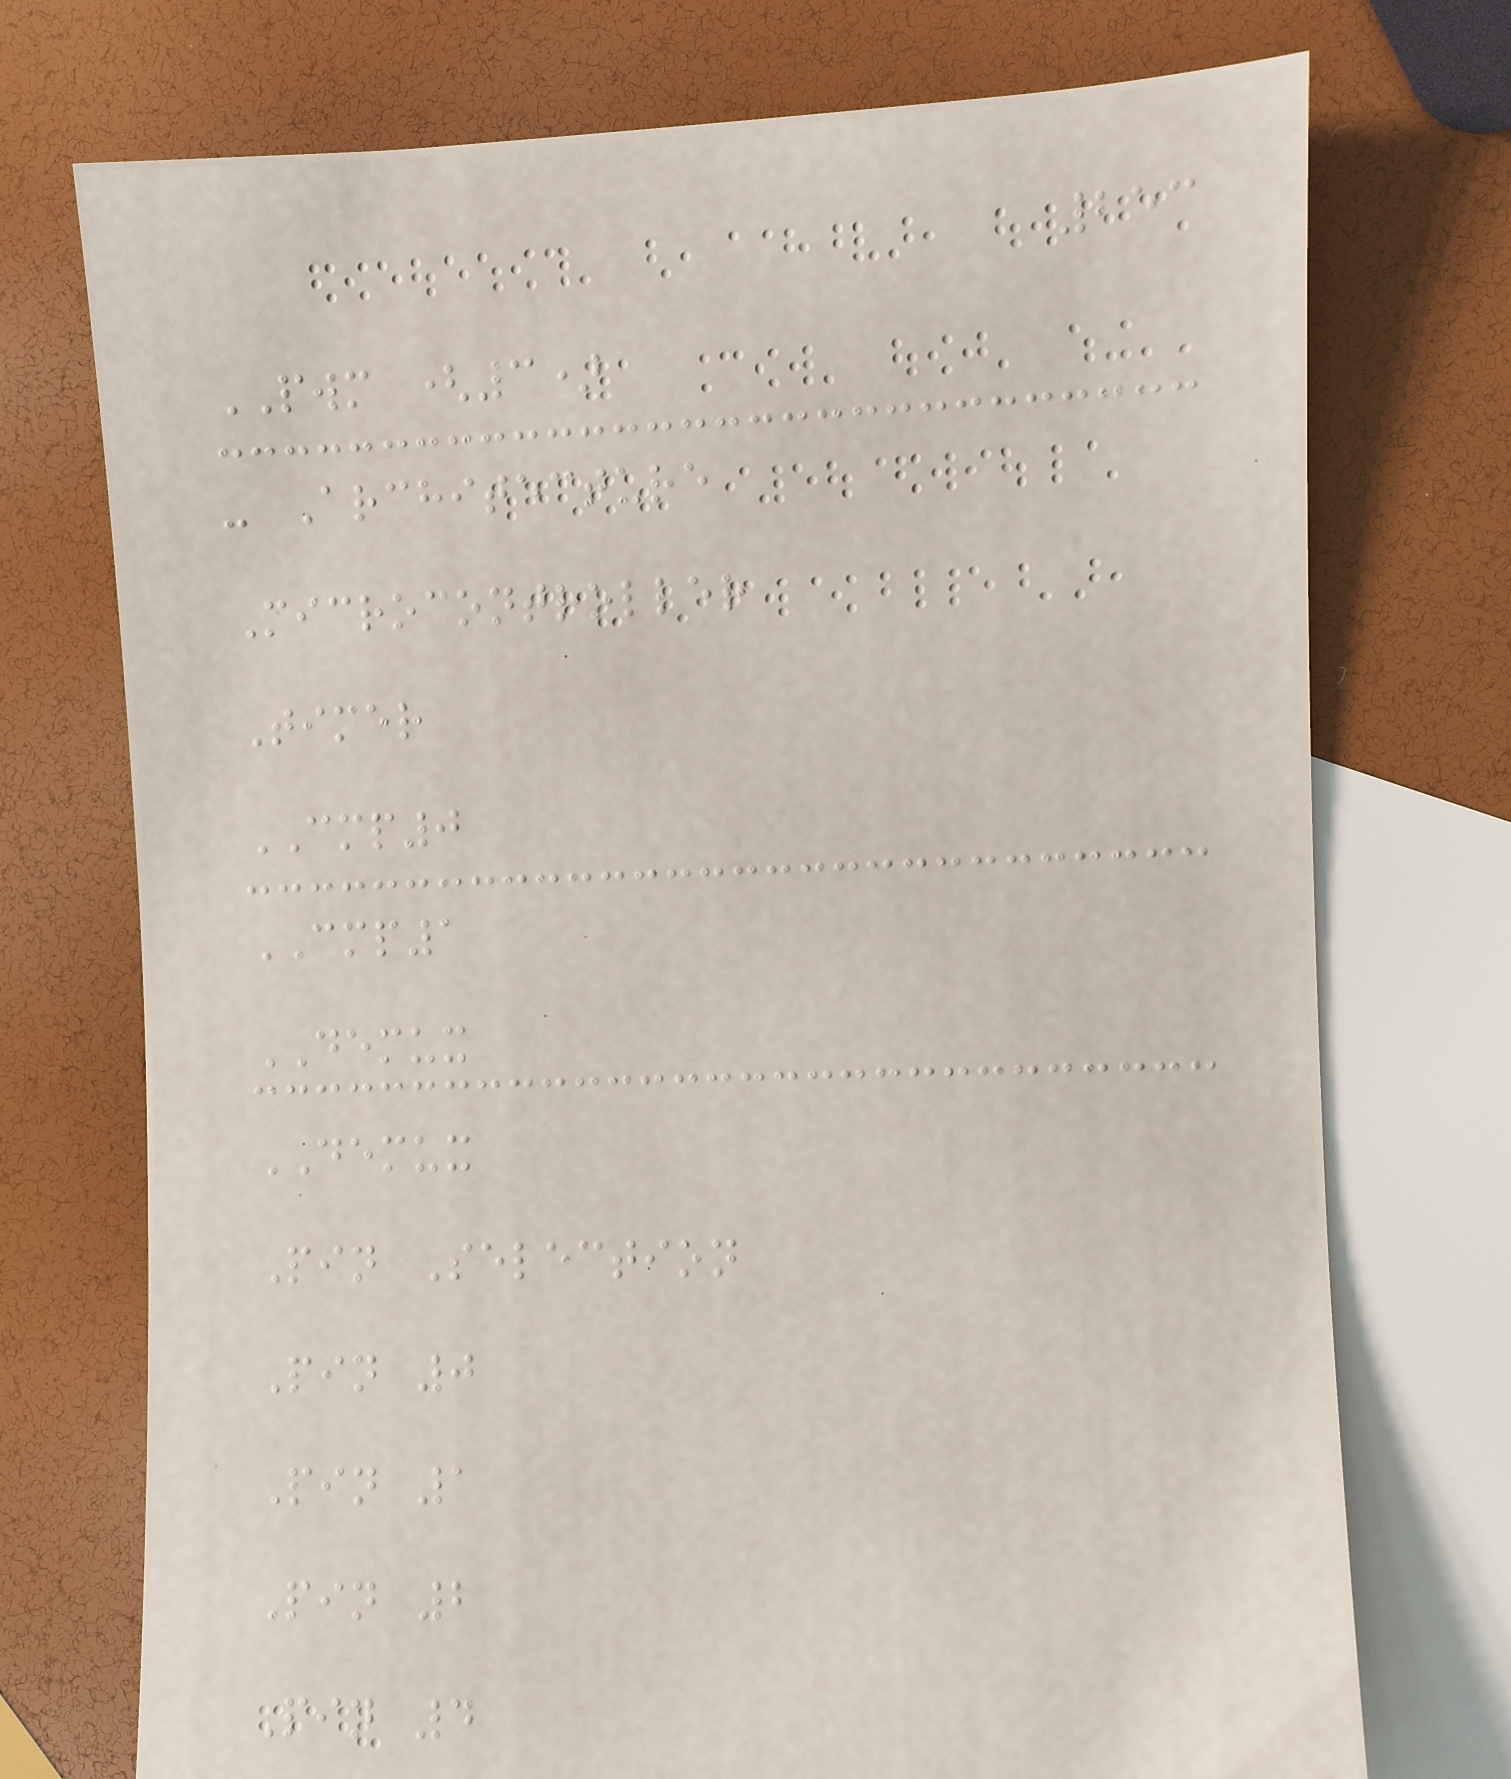253
PWM (3)
- Architecture
Microcontroller
Timer
CMP0
CMP1
DEMUX
DEMUX
Pin Selection
Pin 0
Pin 1
Pin 2
Pin 4
